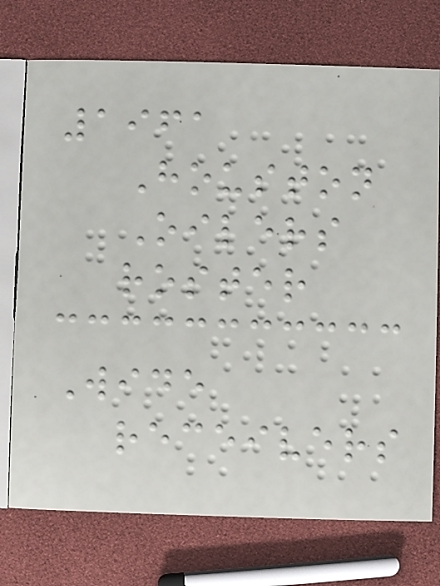1961
Houston
Oilers
roster
Wide
receivers
